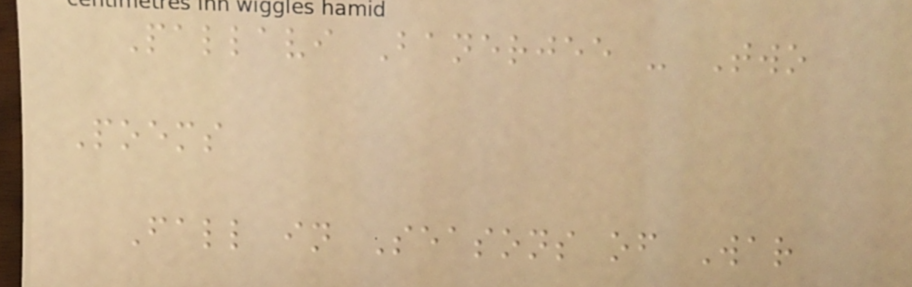Pallavi Banerjee - Two
Poems
Fall in Seasons of War
